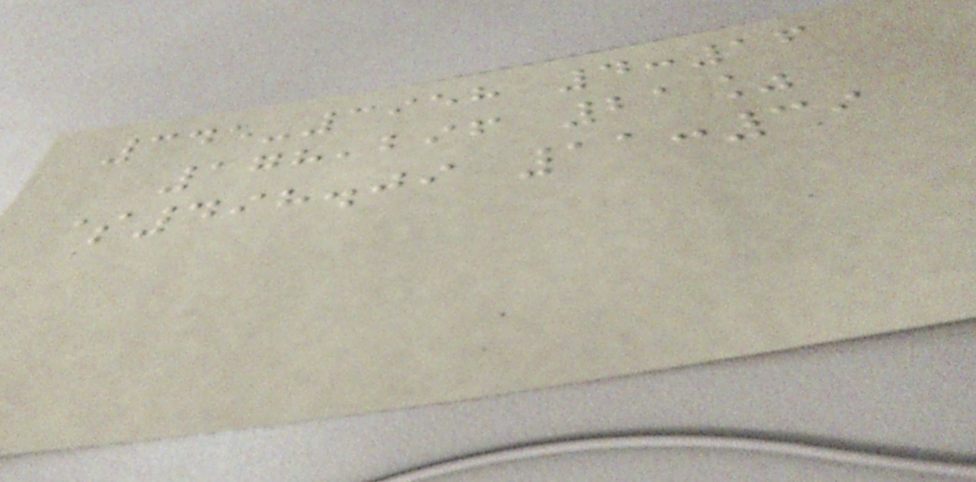345-3958 4:16
178,296 21%
$498.09 11:39
